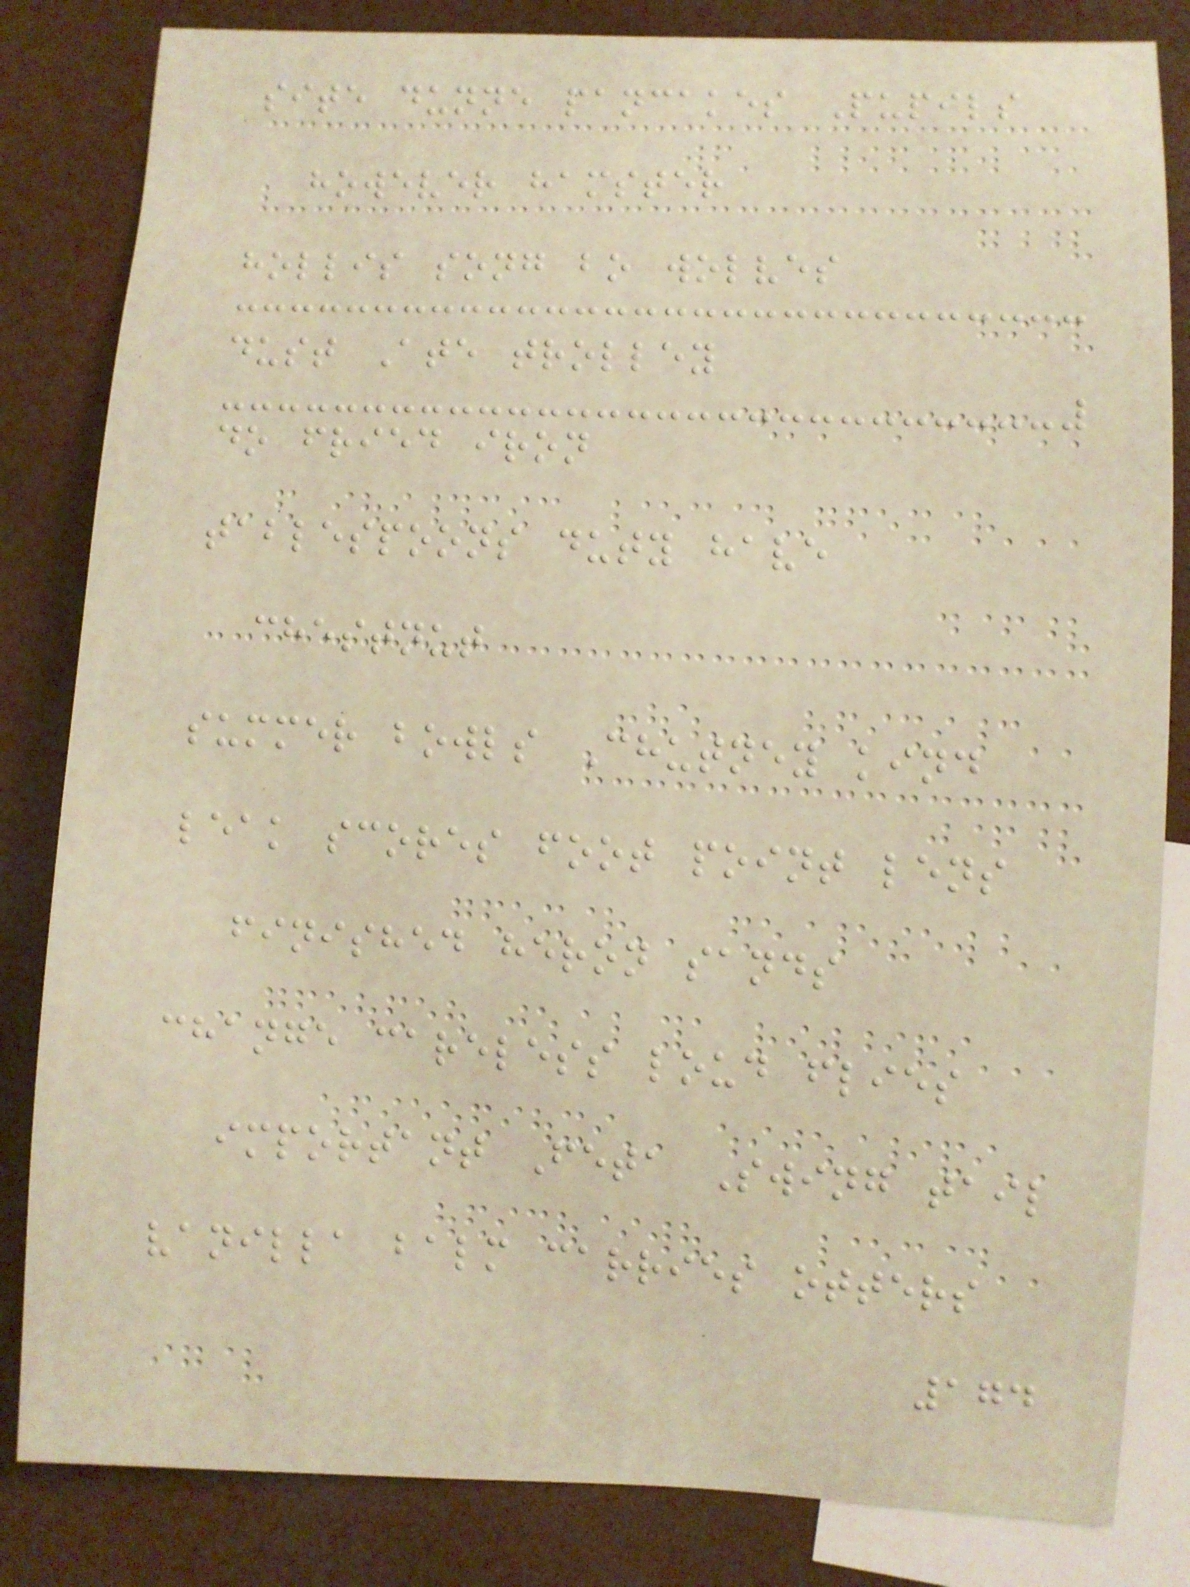site dunne pancakes Pupils
however hamster
hollis song bo wolves
dust Ate trolley
do fried iron
tablespoons duty have
chestnut
summer bowls Chutney kind
leak scores foot point lens
finished heron sands
change careless loud flies
important Feta Swing tail
vanilla balm carries otters
174
